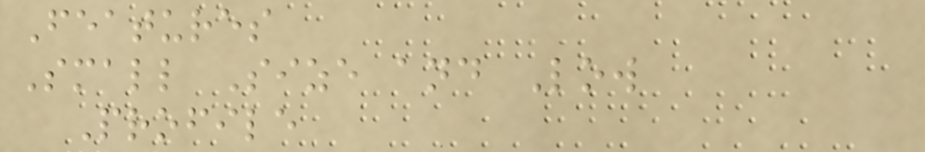Features
Small Size and Low
Profile
